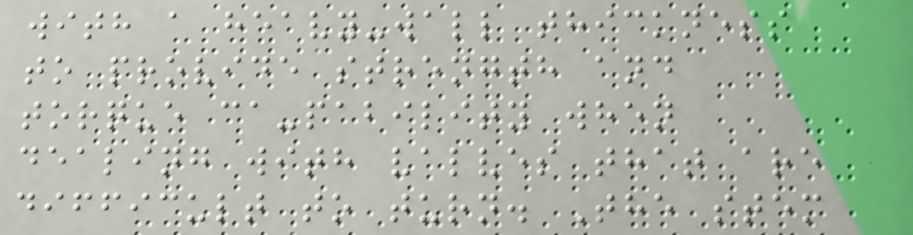with a heavy-wall thickness
to provide strength and
torque ca-pability when
dealing with valves that are
difficult to turn. The stem
